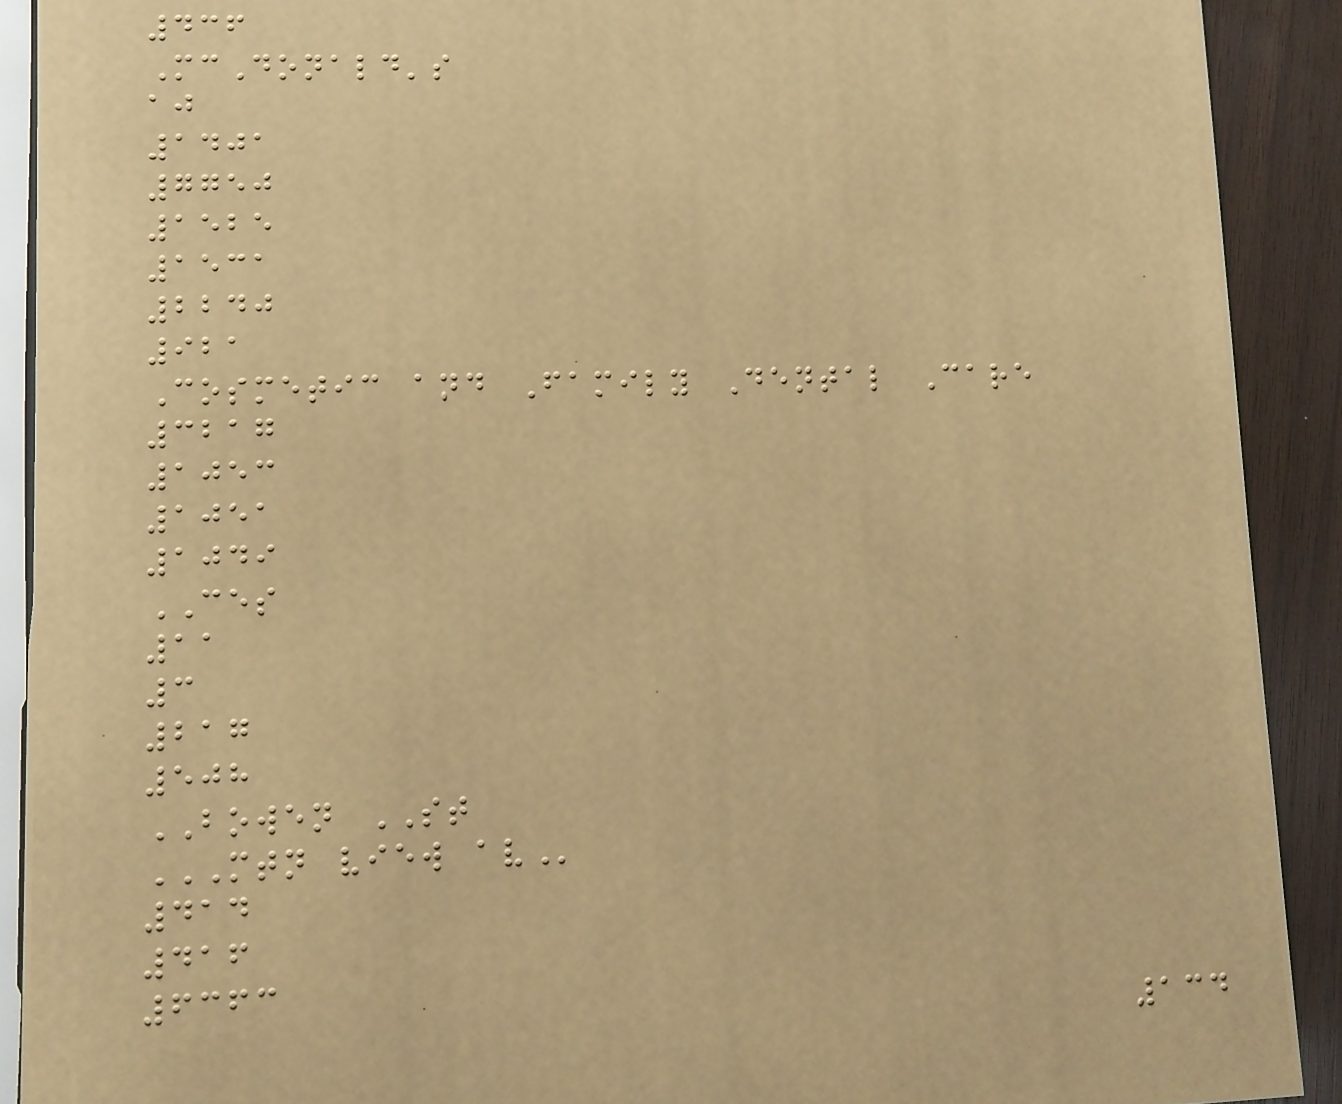436
McDonald's
aj
1401
7750
1525
1531
2240
921
Cosmetic and Family Dental Care
3217
1053
1051
1049
CES
11
3
217
508
BOWEN ST
MTN VIEW AV
414
416
6363
134
